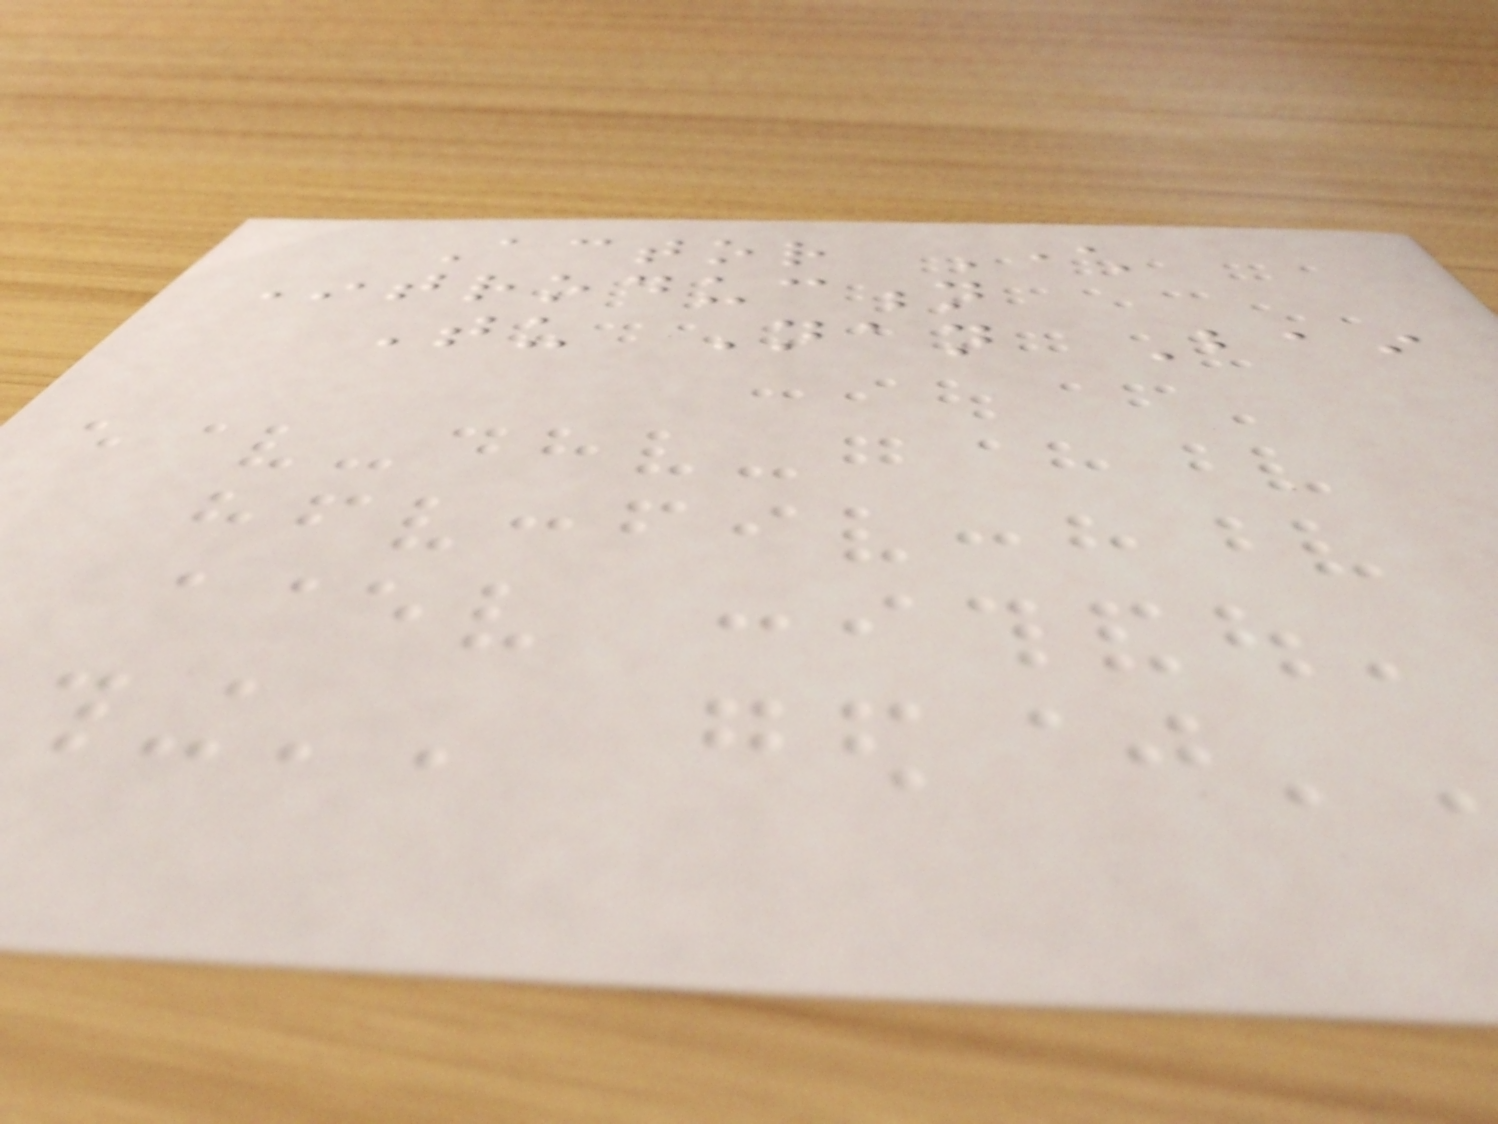Actor Character
Introduction
Tu Nan Bai
